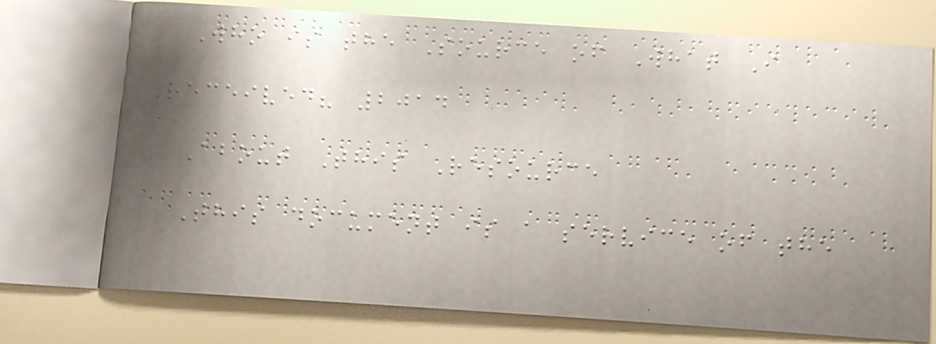Who is the Source of What I
Received? 2014
About This Resource
This document is a service of the
